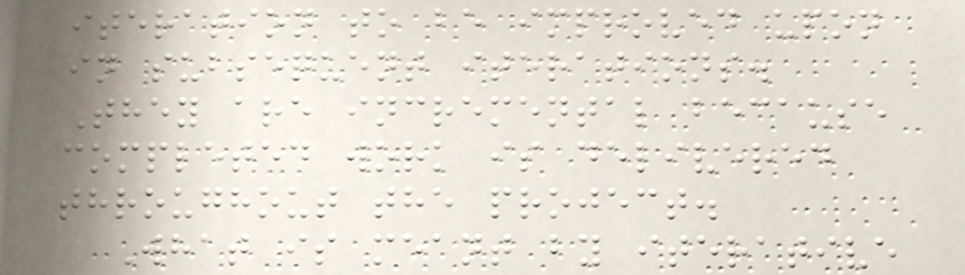iteration to be improved upon
in subsequent iterations.
They are incremental because
completed work is delivered
throughout the project.
What is meant by iterative
